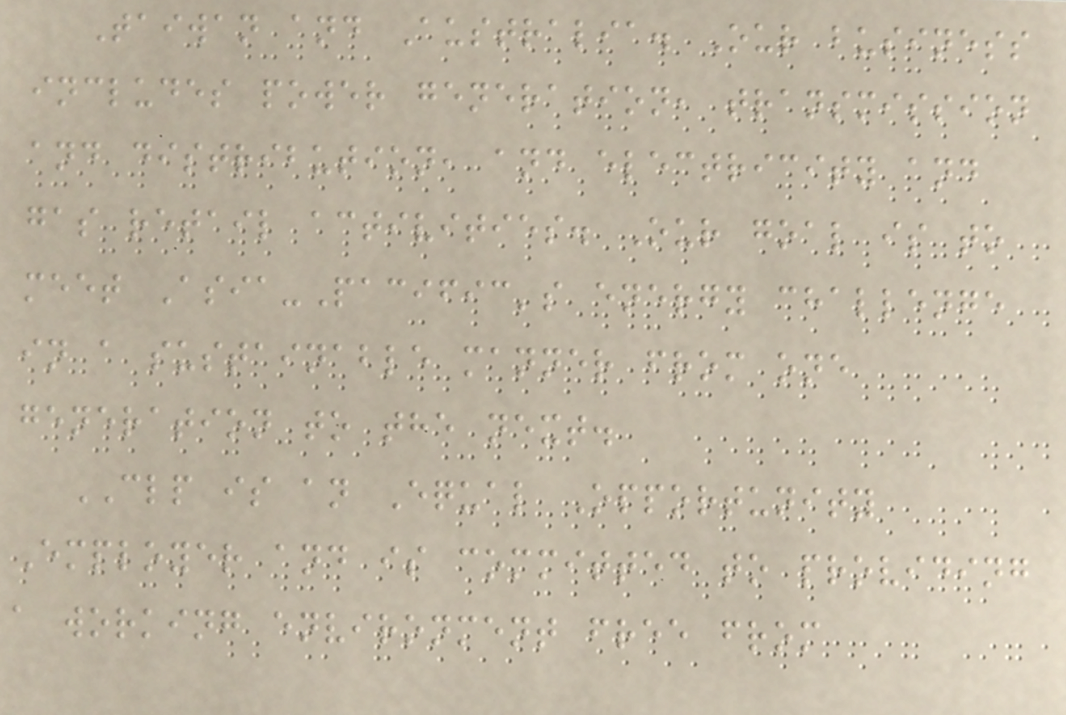Taiwan and Australia. Our business
includes power generation, transmission
and distribution, and electricity and
gas retail activities. Our goal is to
meet Asia-Pacific's energy challenge
in a sustainable manner from one
generation to the next.
CLP is an Equal Opportunity
Employer and is committed to providing
a working environment free from
